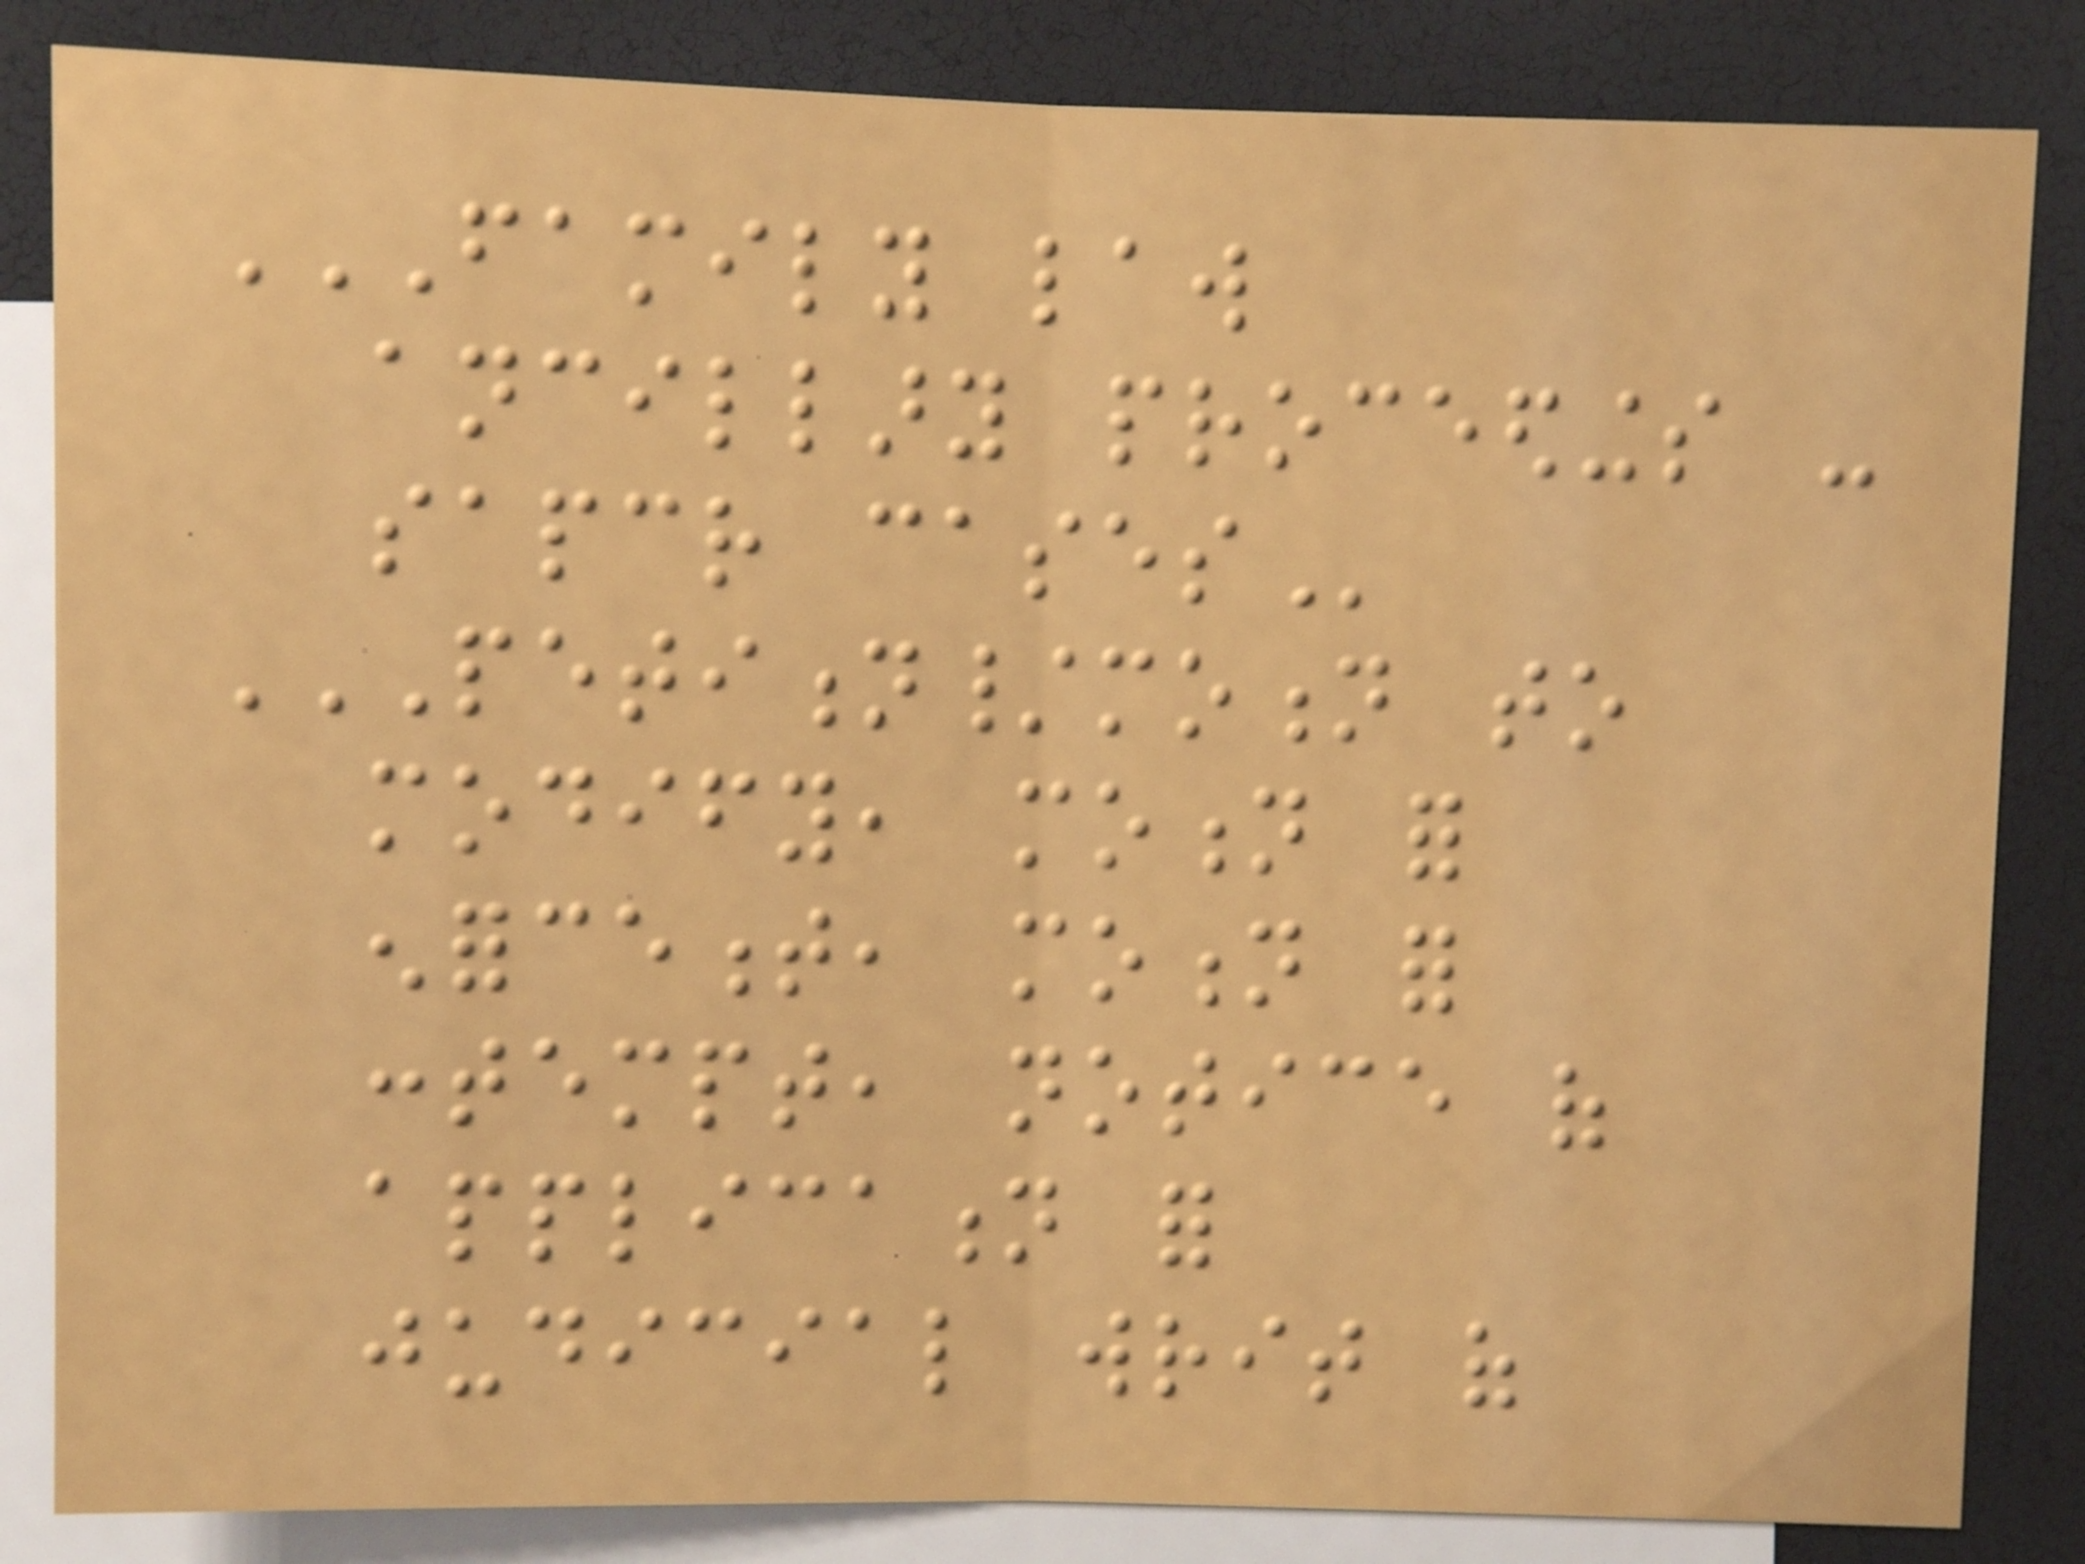FAMILY LAW
ANCILLARY PROCEEDINGS -
SAPCR CASES
PETITION/MOTION TO
MODIFY, MOTION FOR
ENFORCEMENT, MOTION FOR
CONTEMPT, NOTICE OF
APPLICATION FOR
JUDICIAL WRIT OF
